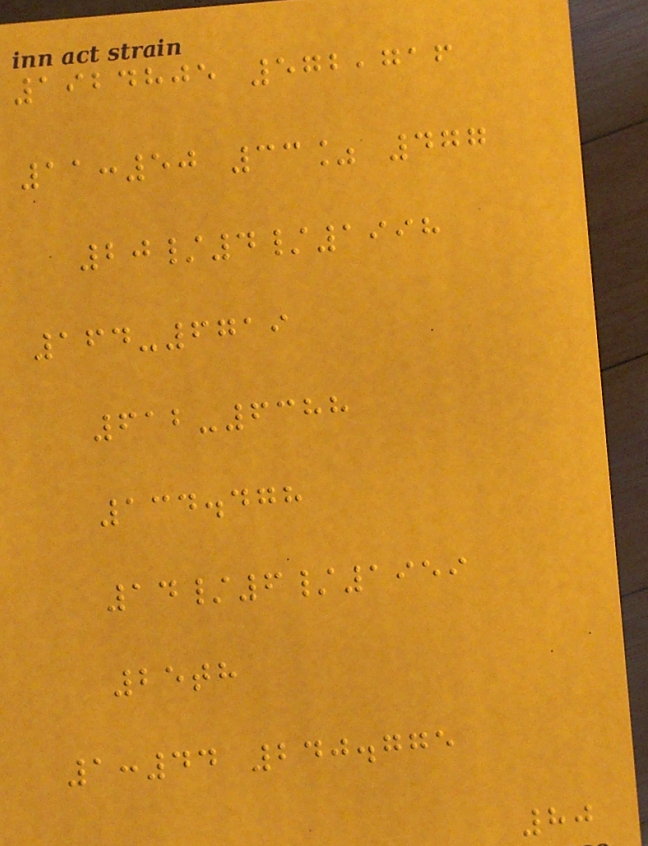1924805 572,716
11:50 33% 477
20/4/1998
164-6719
612-6388
134.478
14/6/1959
25th
1:44 240.775
80
